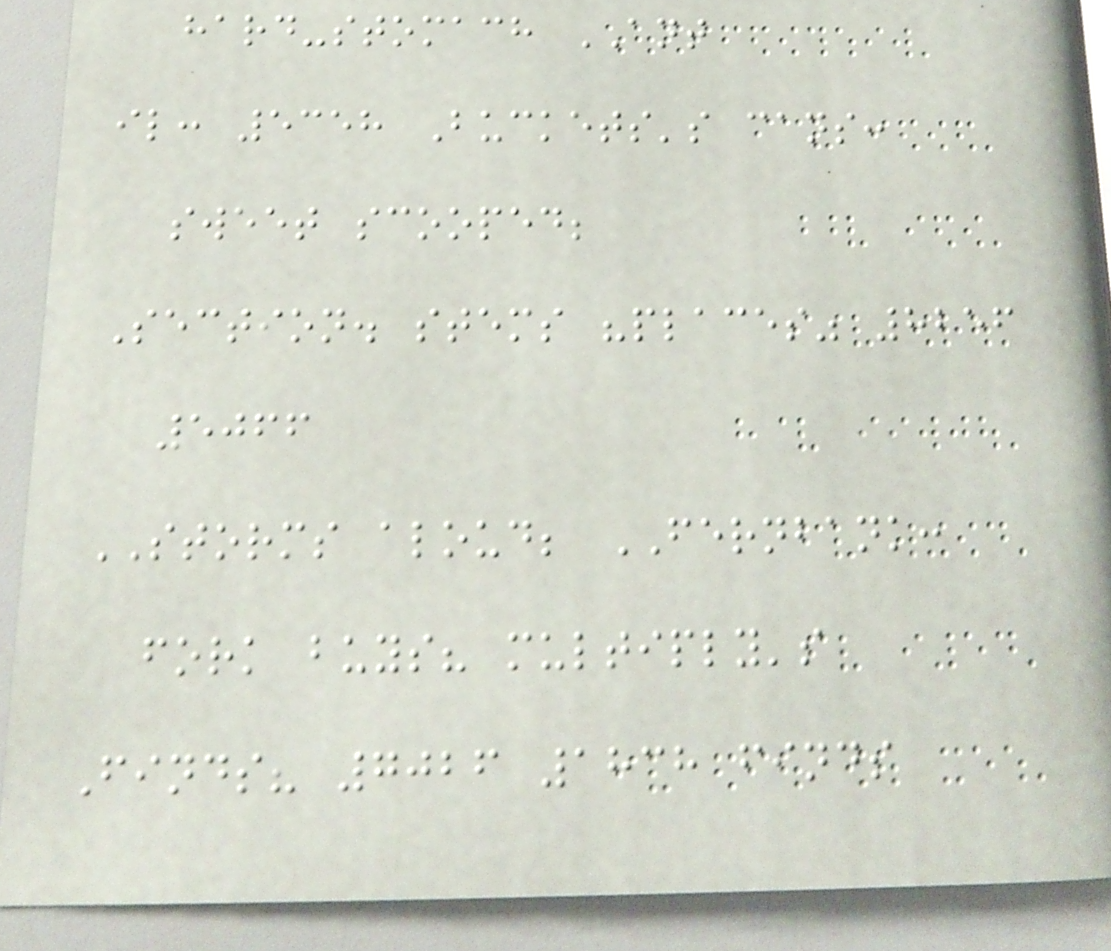hard-stomach ANT
il: 5358 Buckets's cans:
sweet scooped;
Section. stems "places" 8256
5066
STORMS aloud; FERNBANK:
fork buys? multiply's
Finds? 7026 1838 finds
